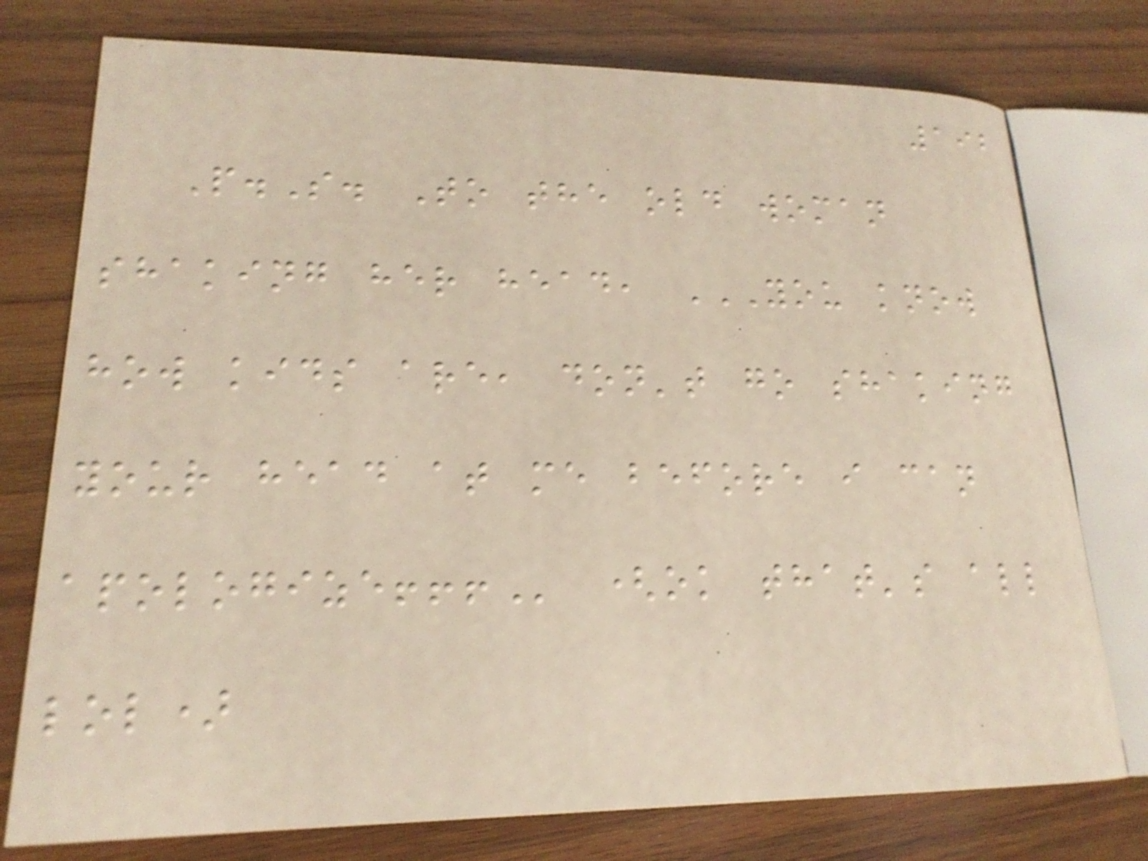192
P.S. To the old woman
shaking her head, YOU KNOW
HOW KIDS ARE, DON'T GO SHAKING
YOUR HEAD AT ME BEFORE I CAN
APOLOGIZE!!! (ok that's all
lol)
